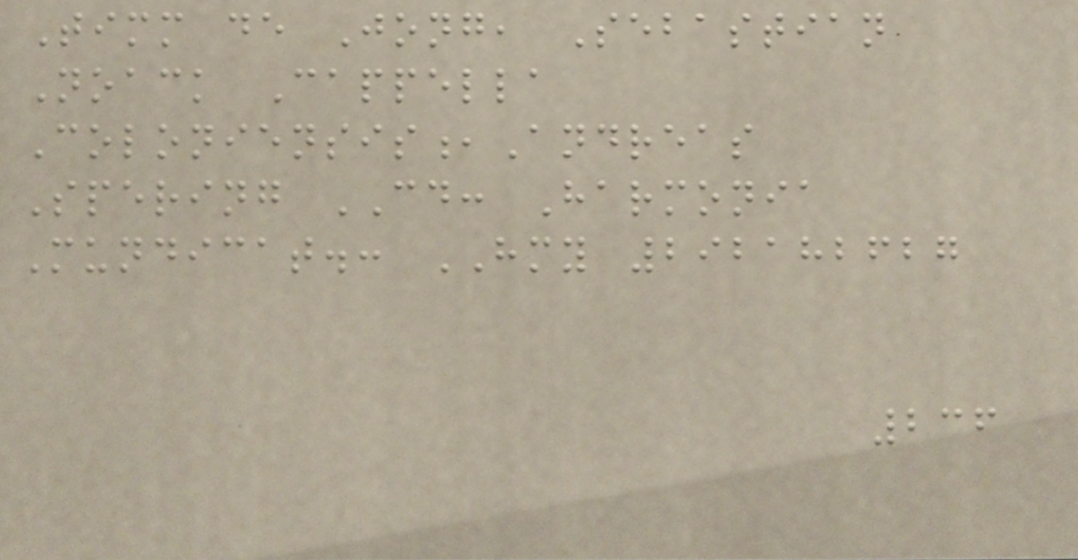Timm de Jong, Sebastian
Noack Cappella
Coloniensis,Andreas
Spering CD: Harmonia
Mundicat.: HMY 292182627
236
